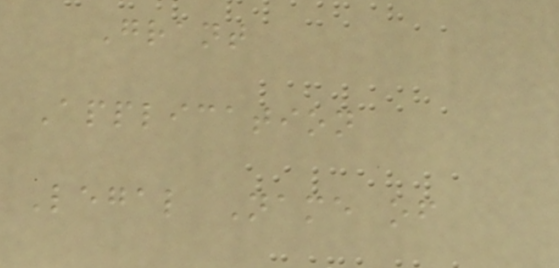Grant
Application
Legal Name of
